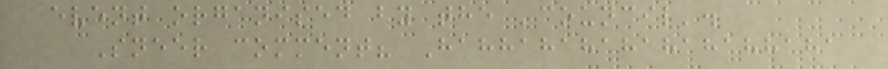event organised by the 'council'.
Sneer comment? Hahhahahahahahahhaha
